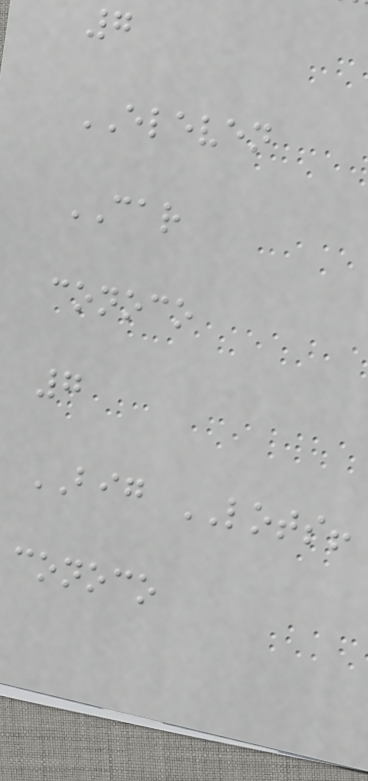7
ELEVEN
CAR
conoco
7
BIG LOTS!
conoco
